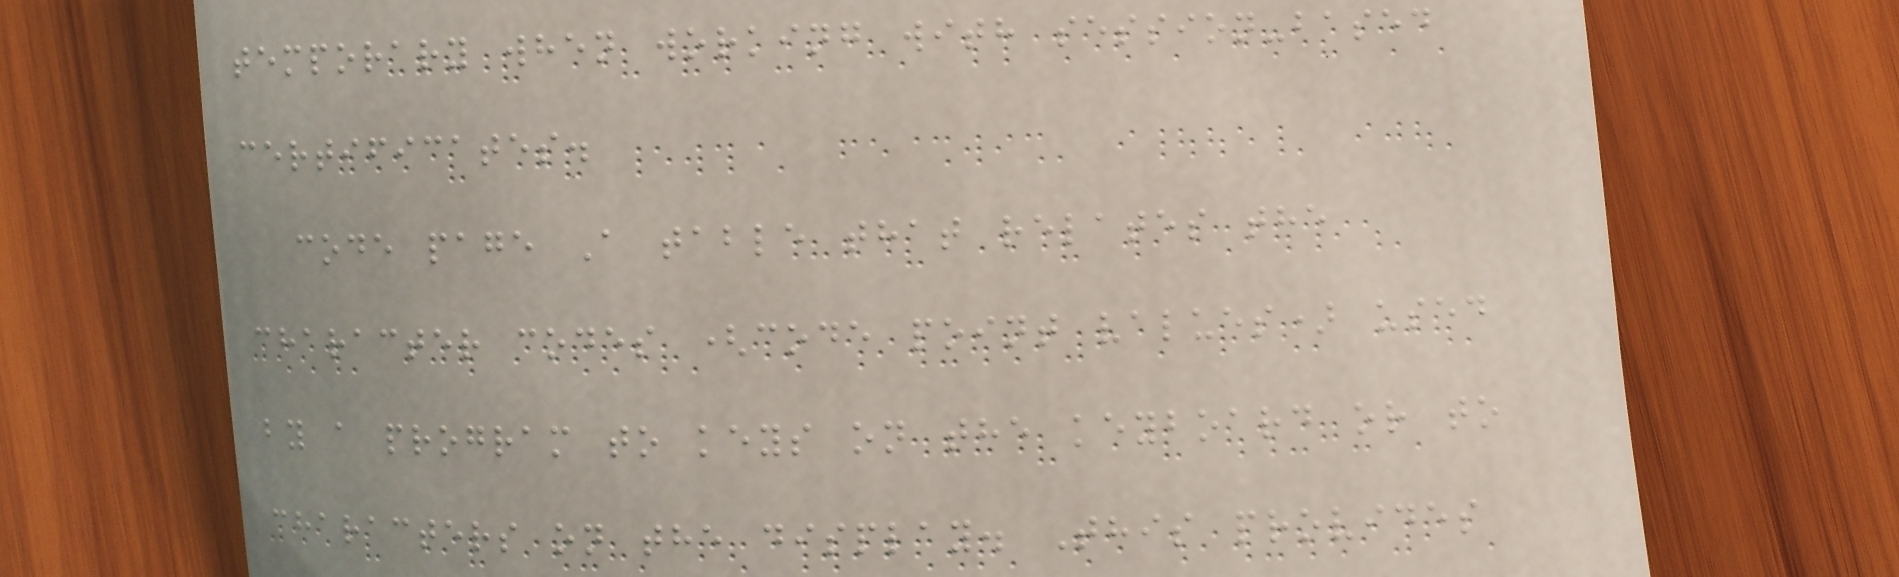temporary when working with session-based
certificates.
code page A table that relates the
character codes (code point values) used
by a program to keys on the keyboard or to
characters on the display. This provides
